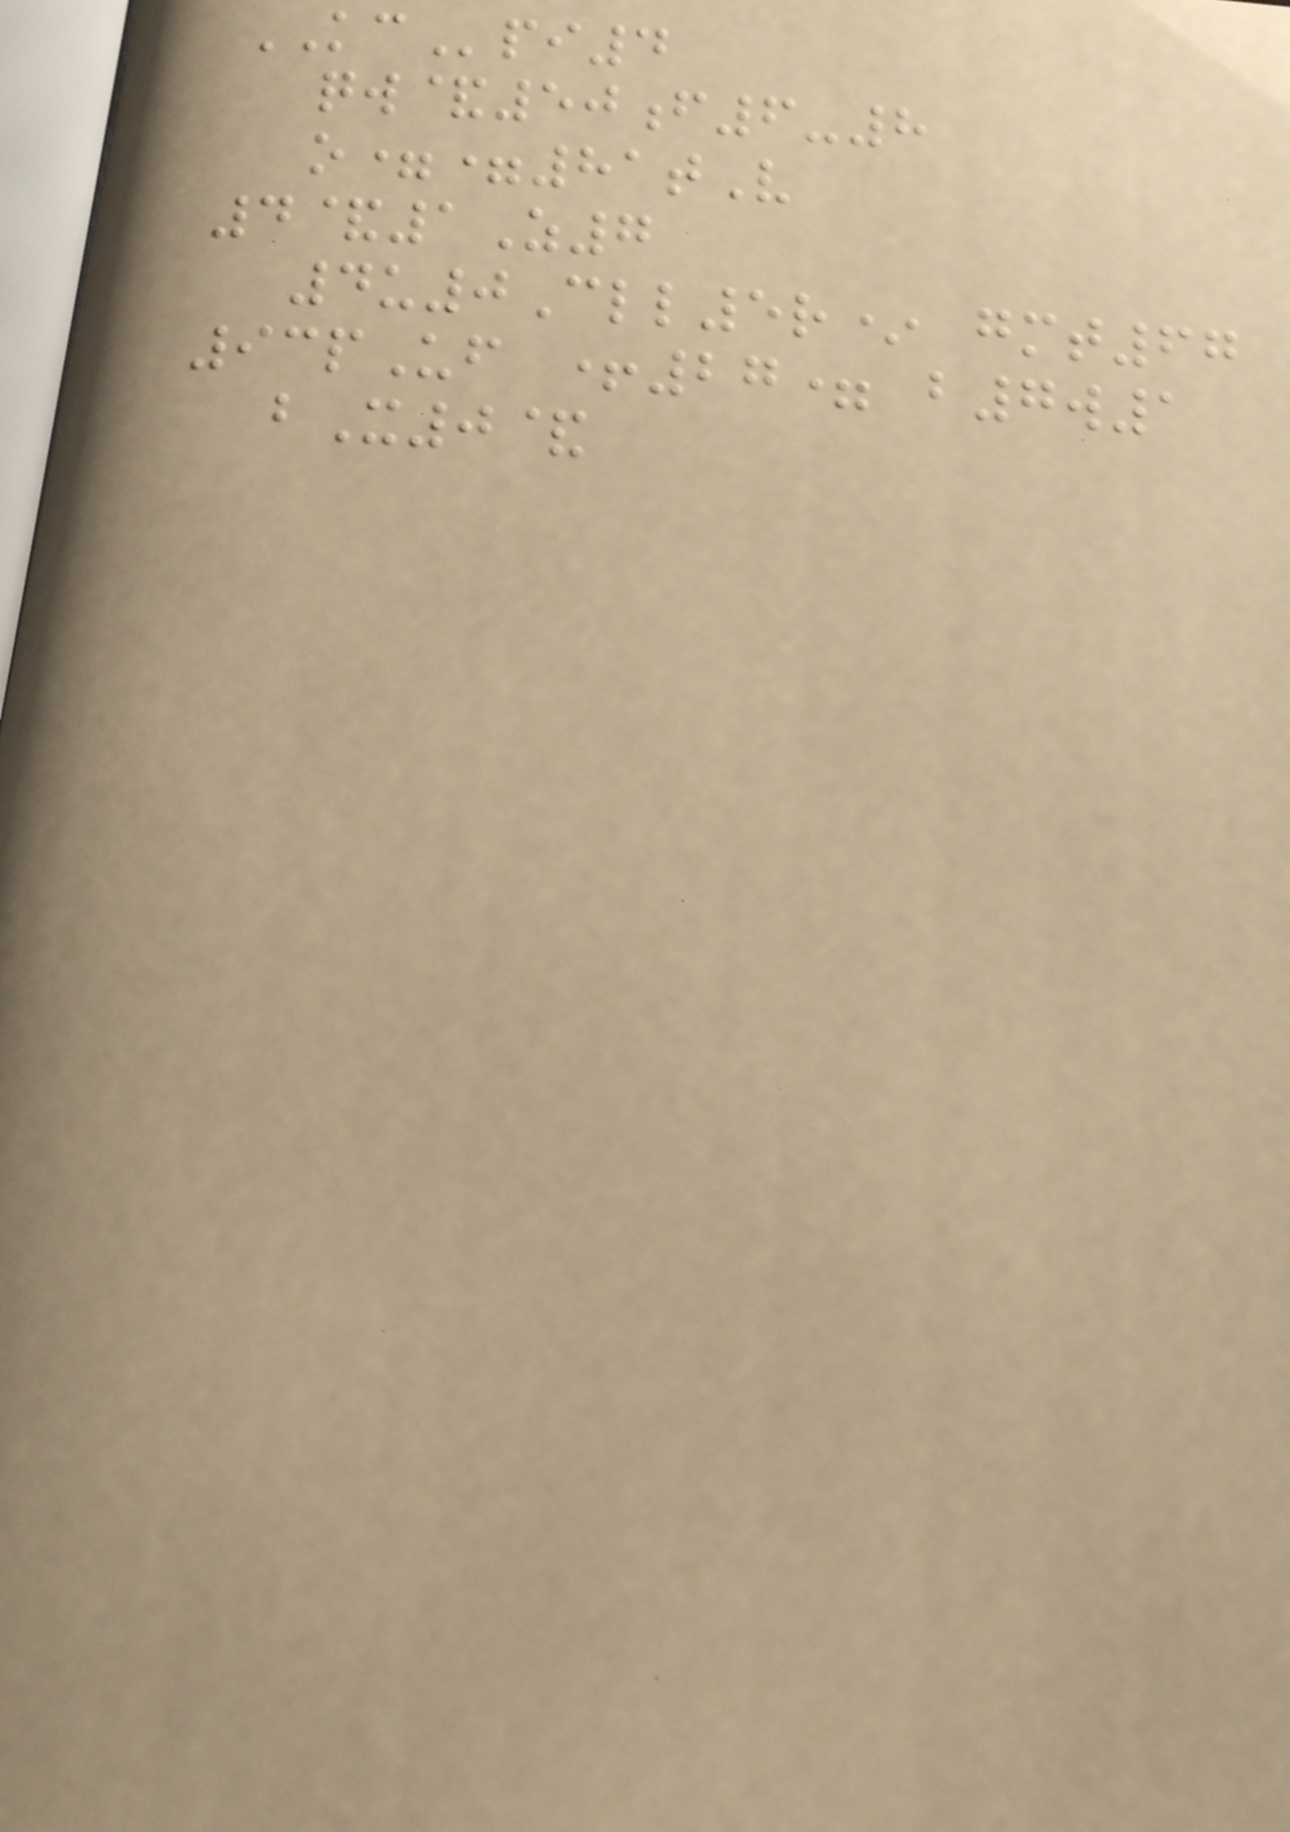KCpi4
qw&50f6-8
o==81tV
4&1Z7
4u0Cll5r* gmt67
93pUf +27= b7w1
bX0&
